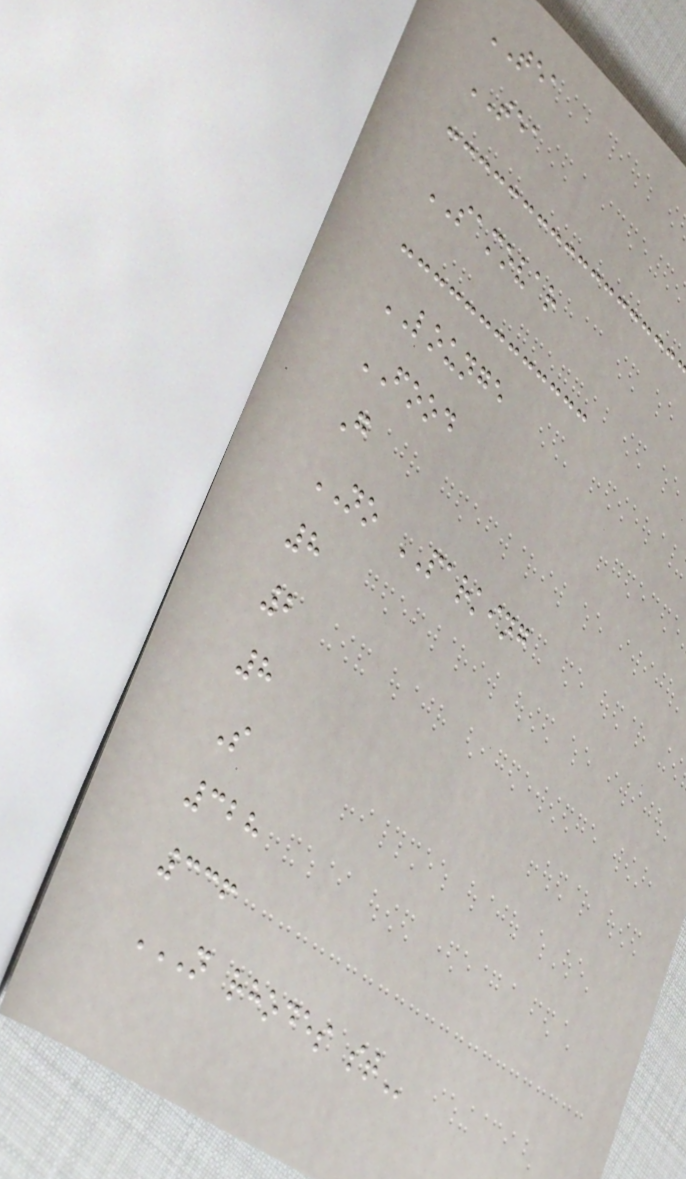TEA
TEA
SAMOVAR
LOUNGE
FOOD
G
NO PARKING
8
2
8
S
328
336
N RHODES ST
